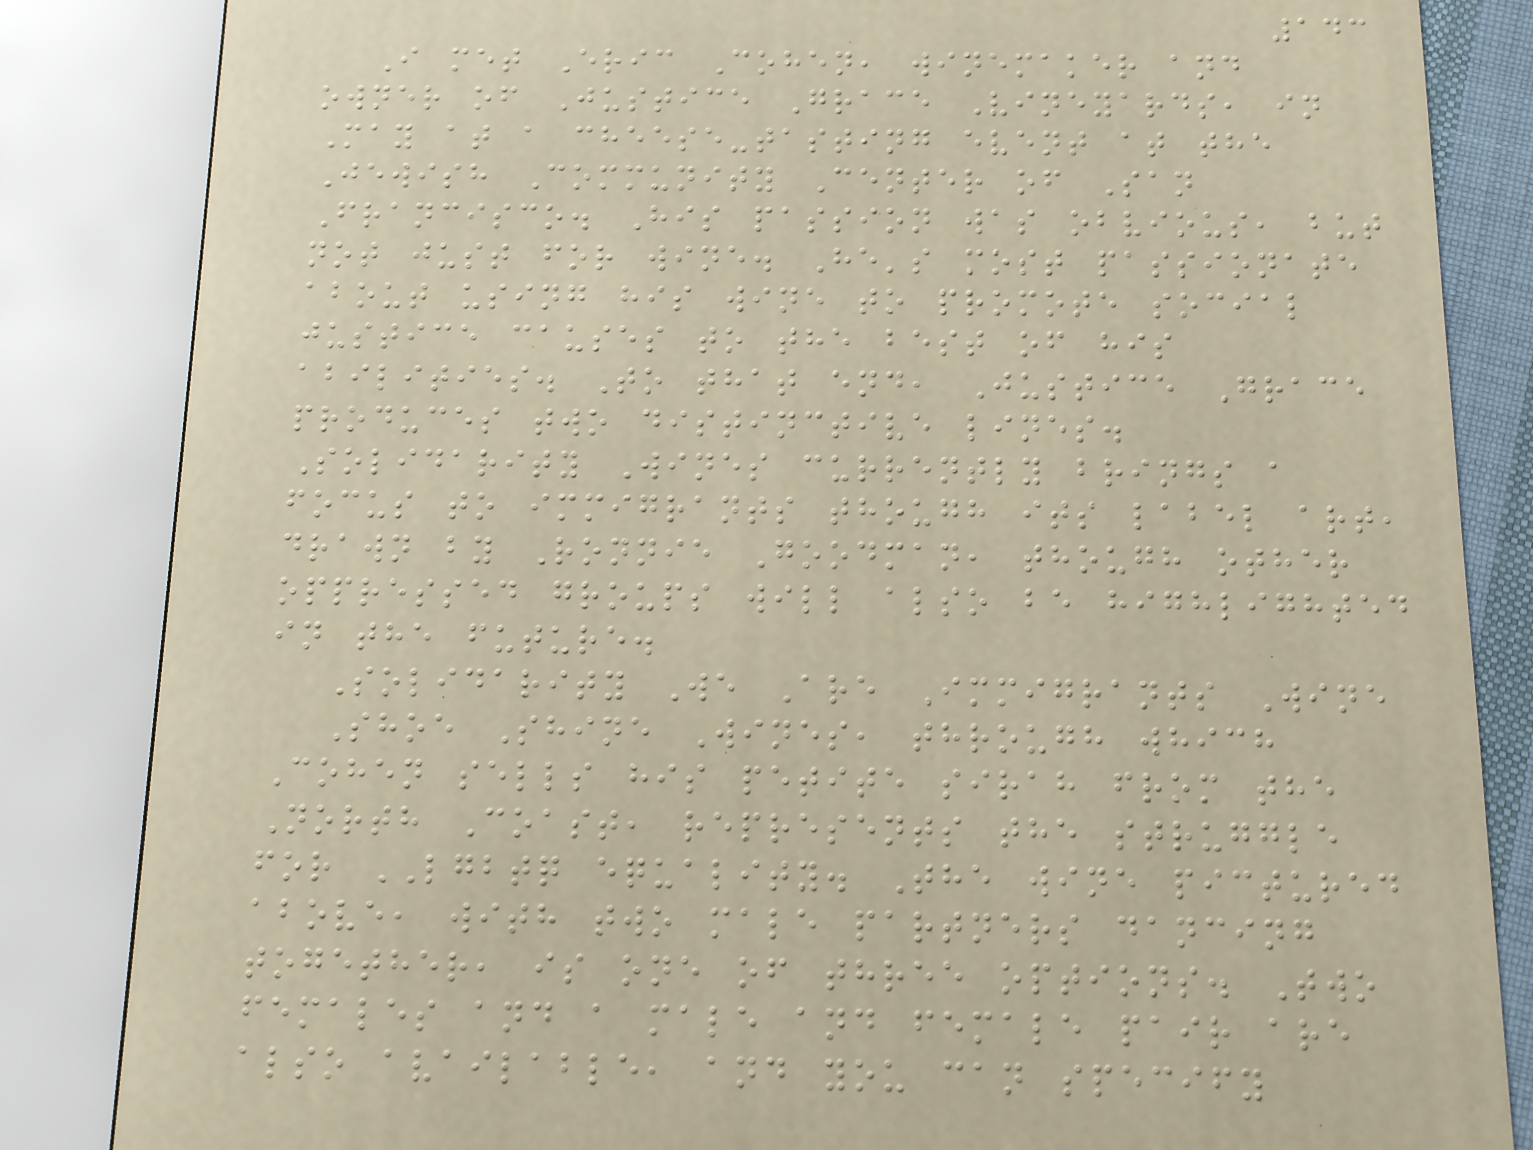143
I met Eric Cohen, winemaker and
owner of Justice Grace Vineyards, in
May at a cheese-tasting event at the
Jewish Community Center of San
Francisco. His passion was obvious, but
not just for wine. He's most passionate
about using his wine to promote social
justice causes to the best of his
abilities. To that end, Justice Grace
produces two distinctive lines.
Solidarity Wines currently brings a
focus to immigrants though its label art,
drawn by Ronnie Goodman, though other
oppressed groups will also be highlighted
in the future.
Solidarity We Are Immigrants Wine
Shoe Shine Wines, through which
Cohen sells his petite sirah from the
North Coast, represents the struggle
for LGBTQ equality. The wine pictured
above, with two male partners dancing
together, is one of three options. Two
females and a male and female pair are
also available, and you can specify
